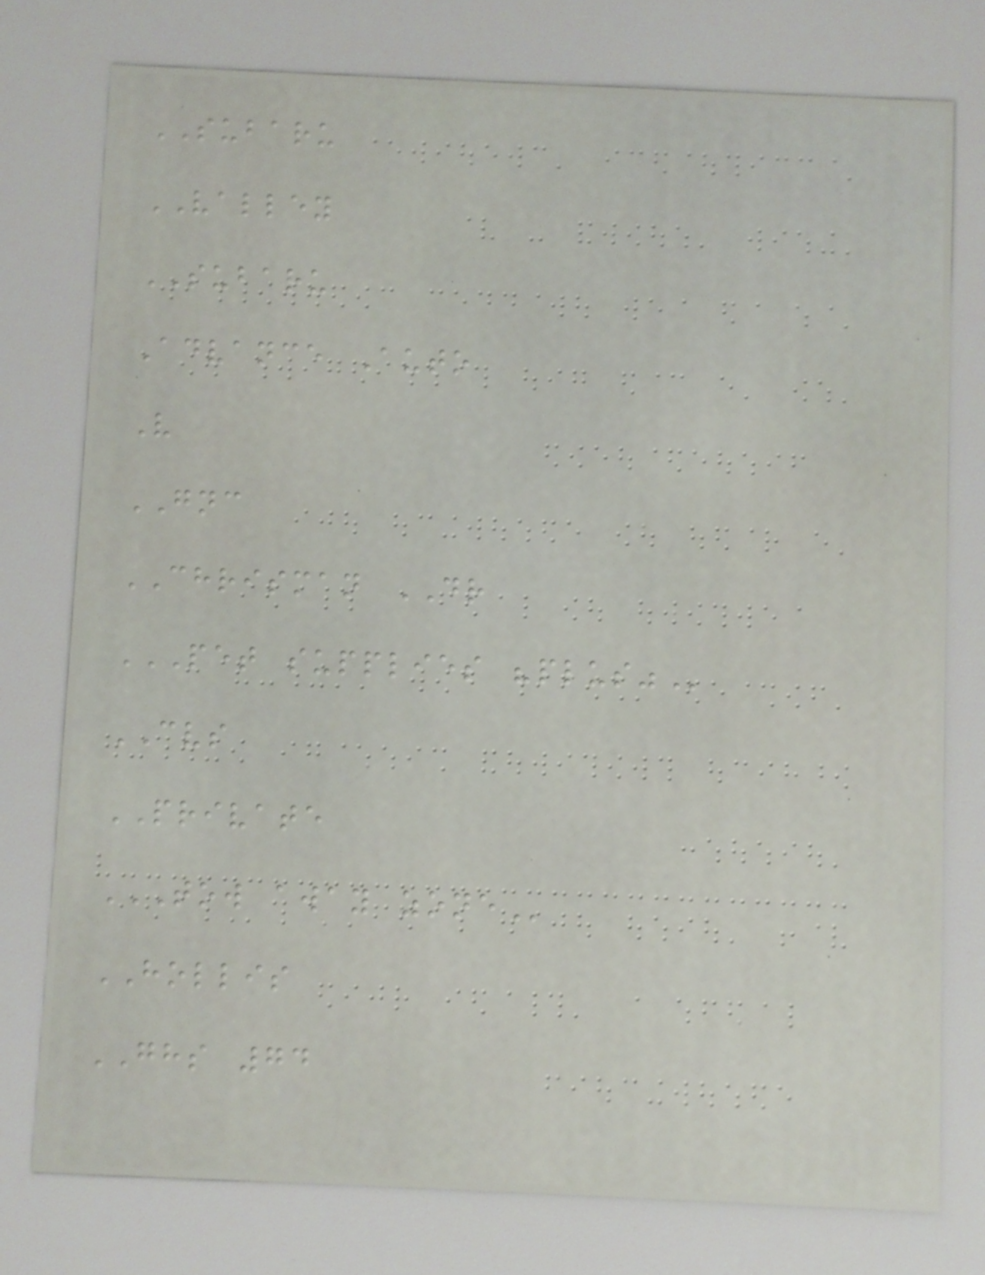SUBARU
VALLEY
SUBARU
Advance Auto
V
GNC
CHRISMAN DR
PET SUPPLIES "PLUS"
CVS
PRIVATE
TOW AWAY ZONE
HOLLIS
GHS 74
